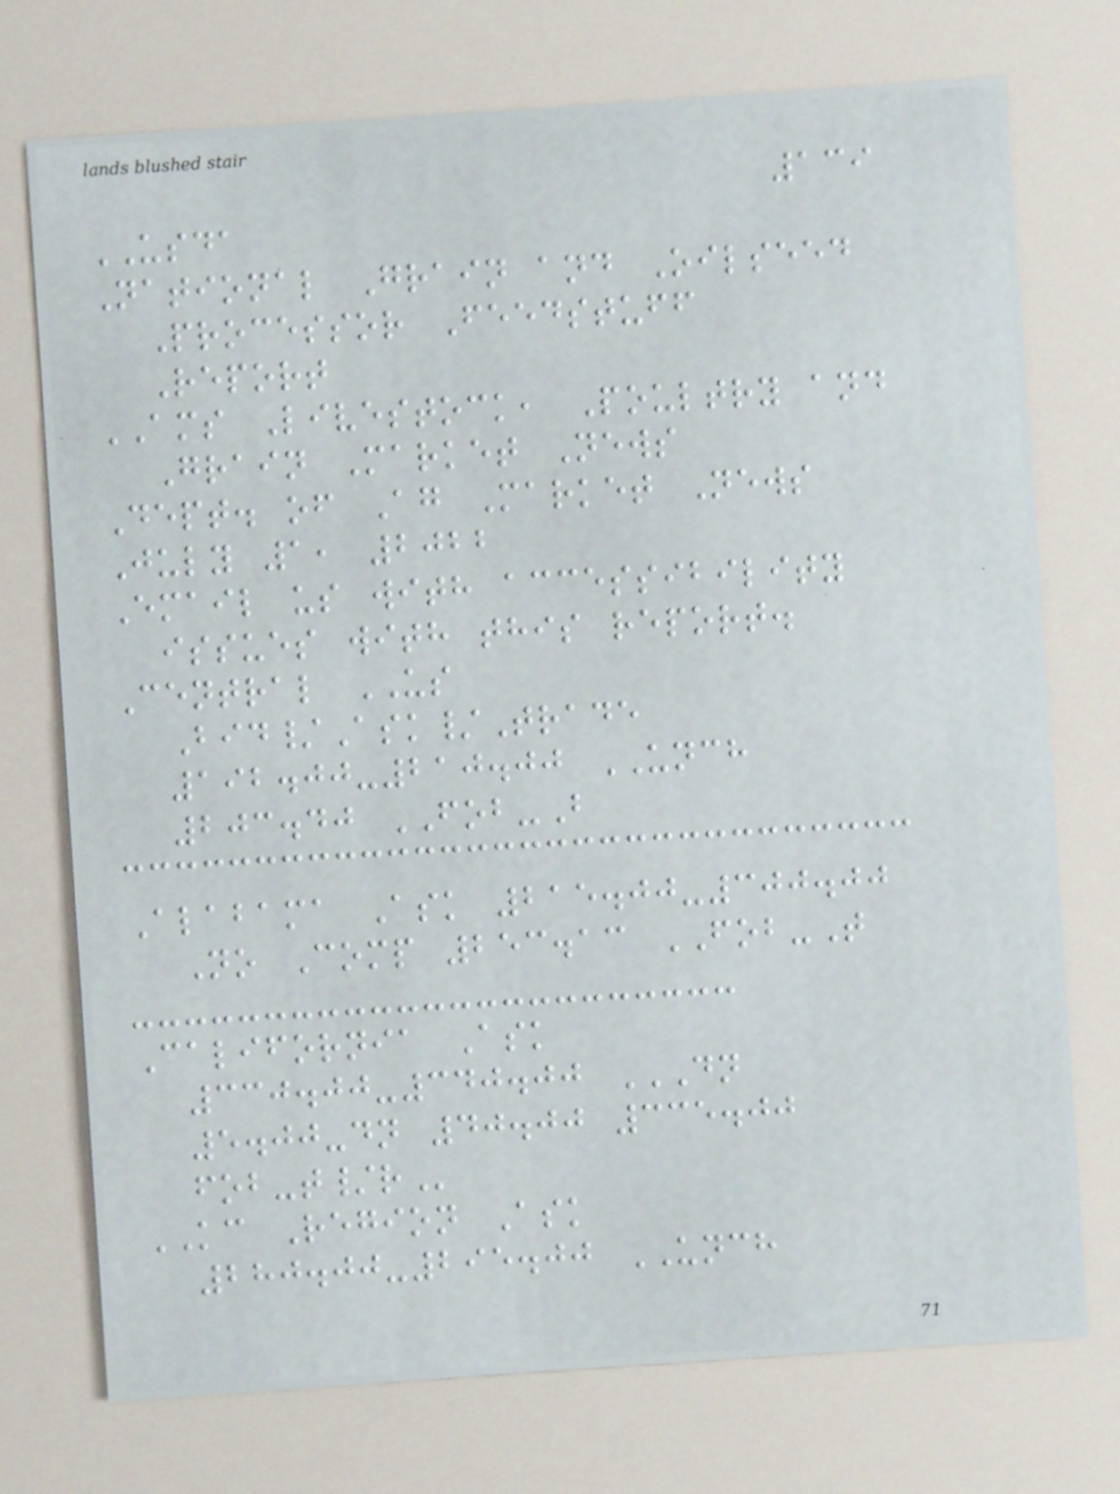139
USDA
National Grain and Oilseed
Processor Feedstuff
Report
AMS Livestock, Poultry and
Grain Market News
Dept. of Ag Market News
July 1, 2022
Email us with accessibility
issues with this report.
Central US
Bid/Ask/Trade
192.00-210.00 UNCH
203.40 FOB-B
Alabama Ask 215.00-300.00
No Comp 253.13 FOB-T
California Ask
330.00-340.00 DN
5.00-DN 40.00 335.00
FOB-T/R
KC Region Ask
280.00-295.00 UNCH
